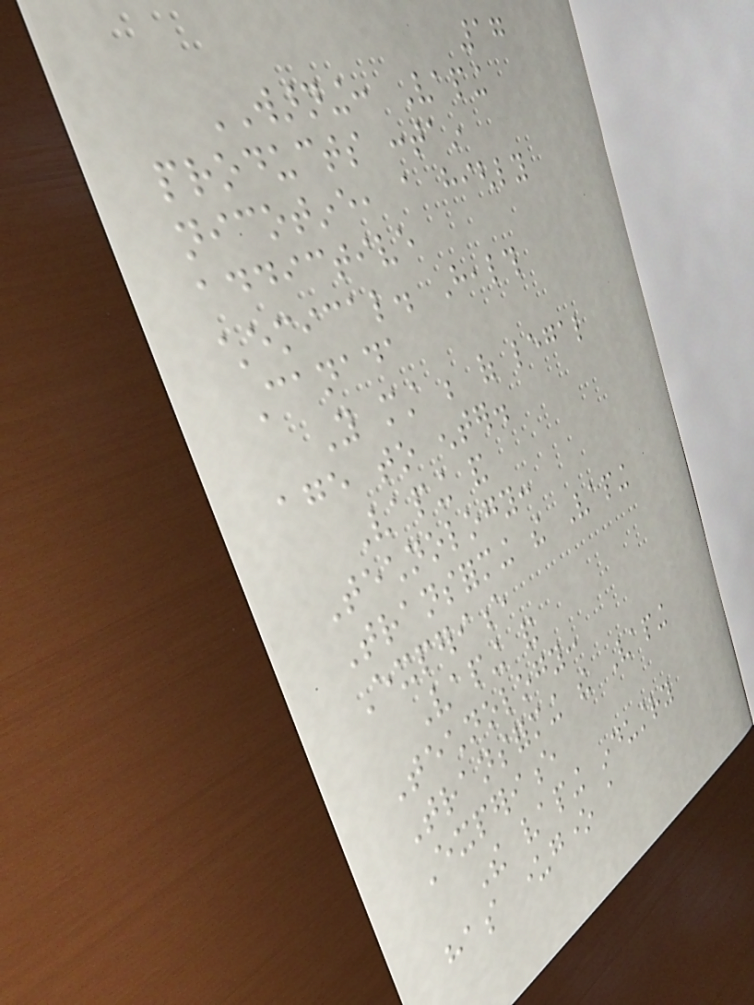17
WARNING: Vaping
products contain
nicotine, a highly
addictive
chemical. Health
Canada
You must be of legal
age to enter.
Vaping and
Technology:
Transforming the Vaping
Experience
Vaping and
Technology:
Transforming the Vaping
Experience
The vaping industry
has undergone a
